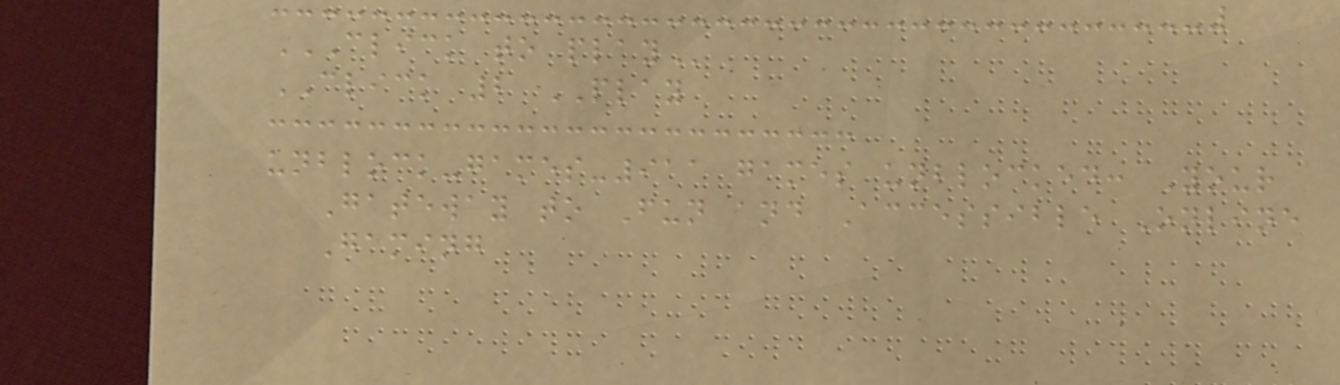CLICK TO PLAY
CLICK 2 PLAY
unblock-games-911 games unblocked: Your
Gateway to Fun and Accessible Online
Gaming
